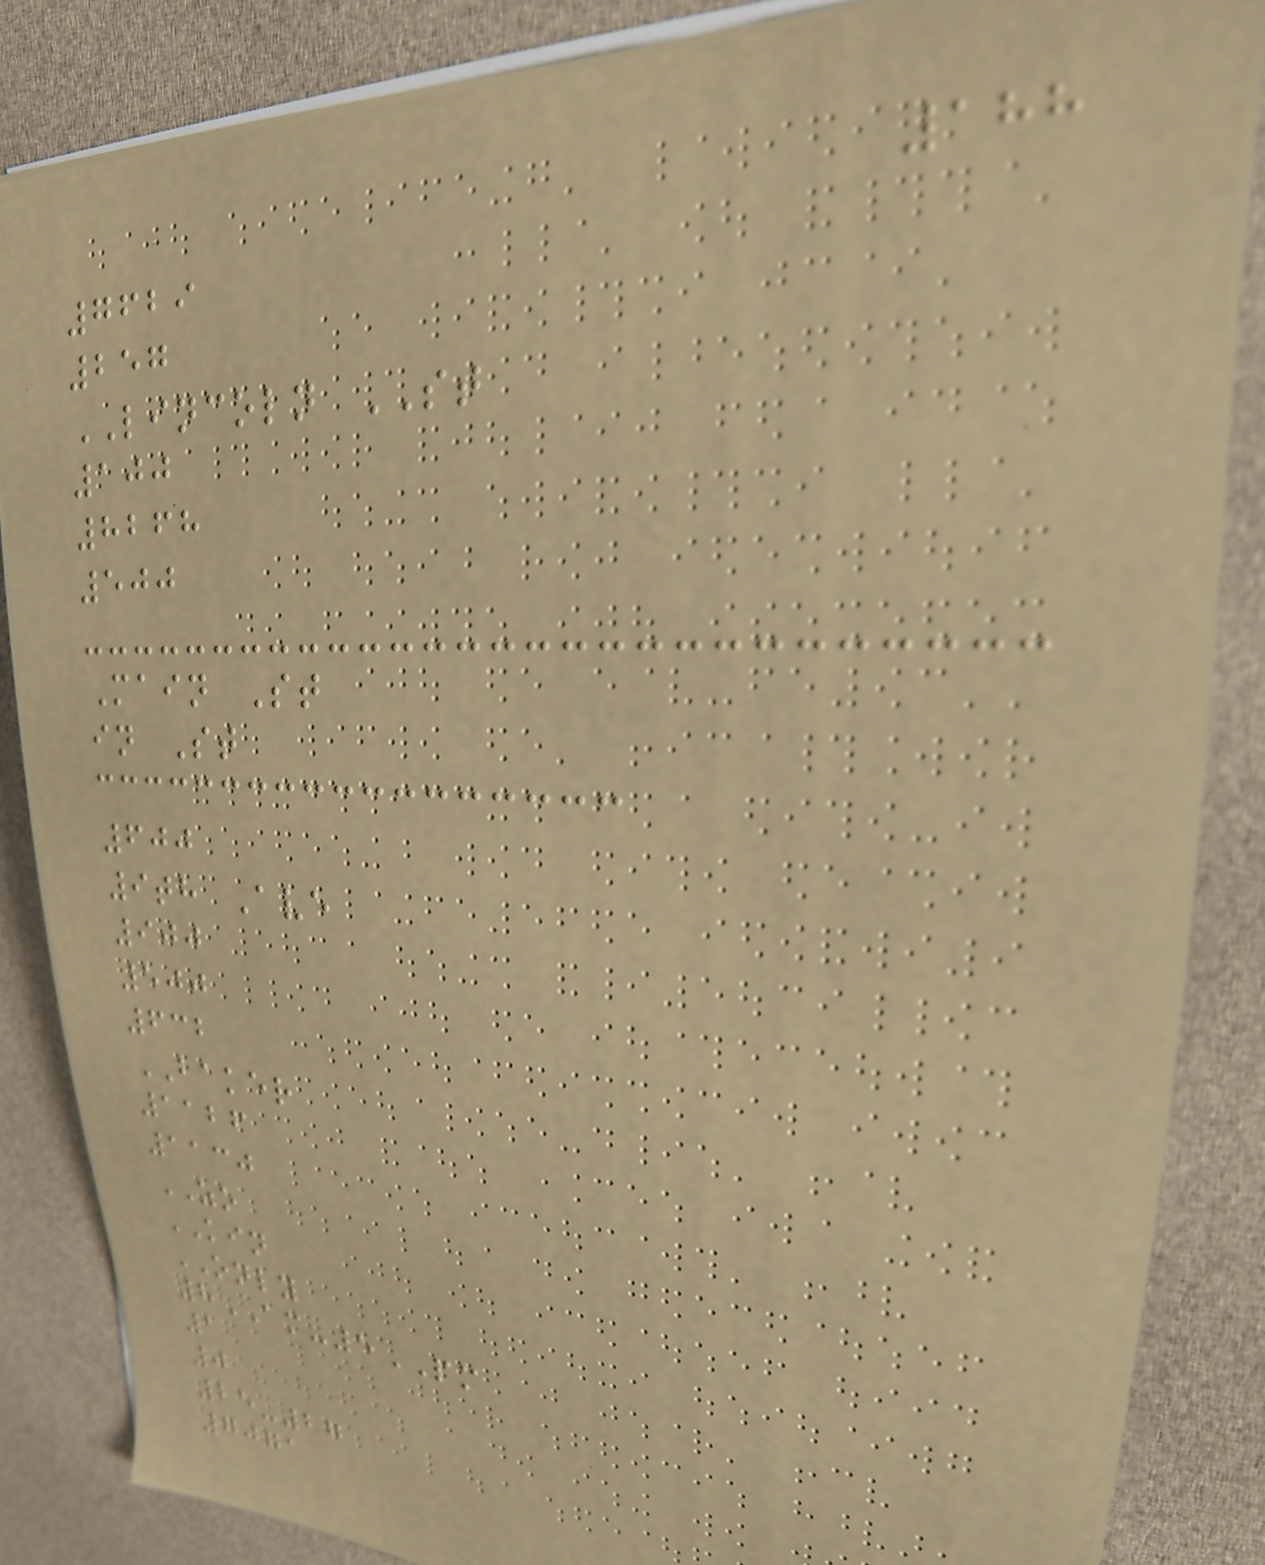188
7629
257
LINCOLN ST
100
8268
500
Main St
in St
600
9th Ave
900
500
632
BAKER
1126
1130
ZO
KIN
ONLY
8AM-5PM
1
0
25-27
7071
